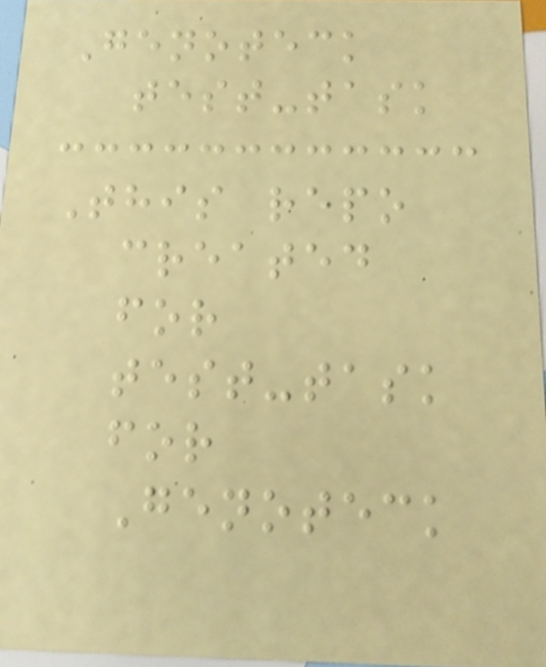Genoteck
test-task
This repo
created
for
test-task
for
Genoteck
